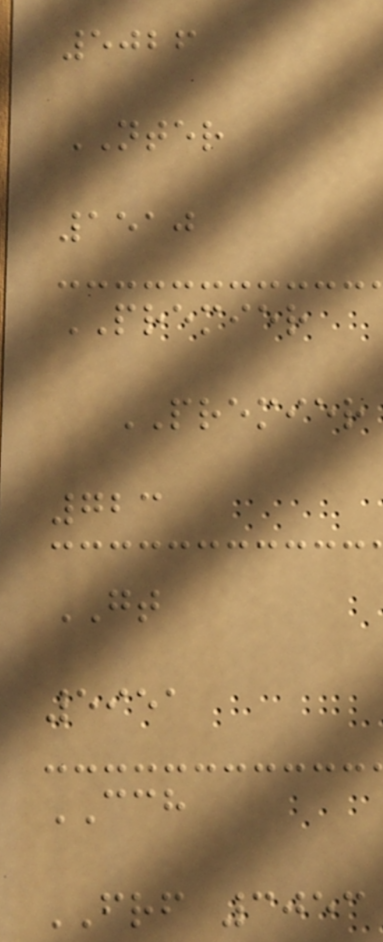5026
NTER
1510
PREMIER
PREMIER
723
GT
5951
CCH
FRF 3053
